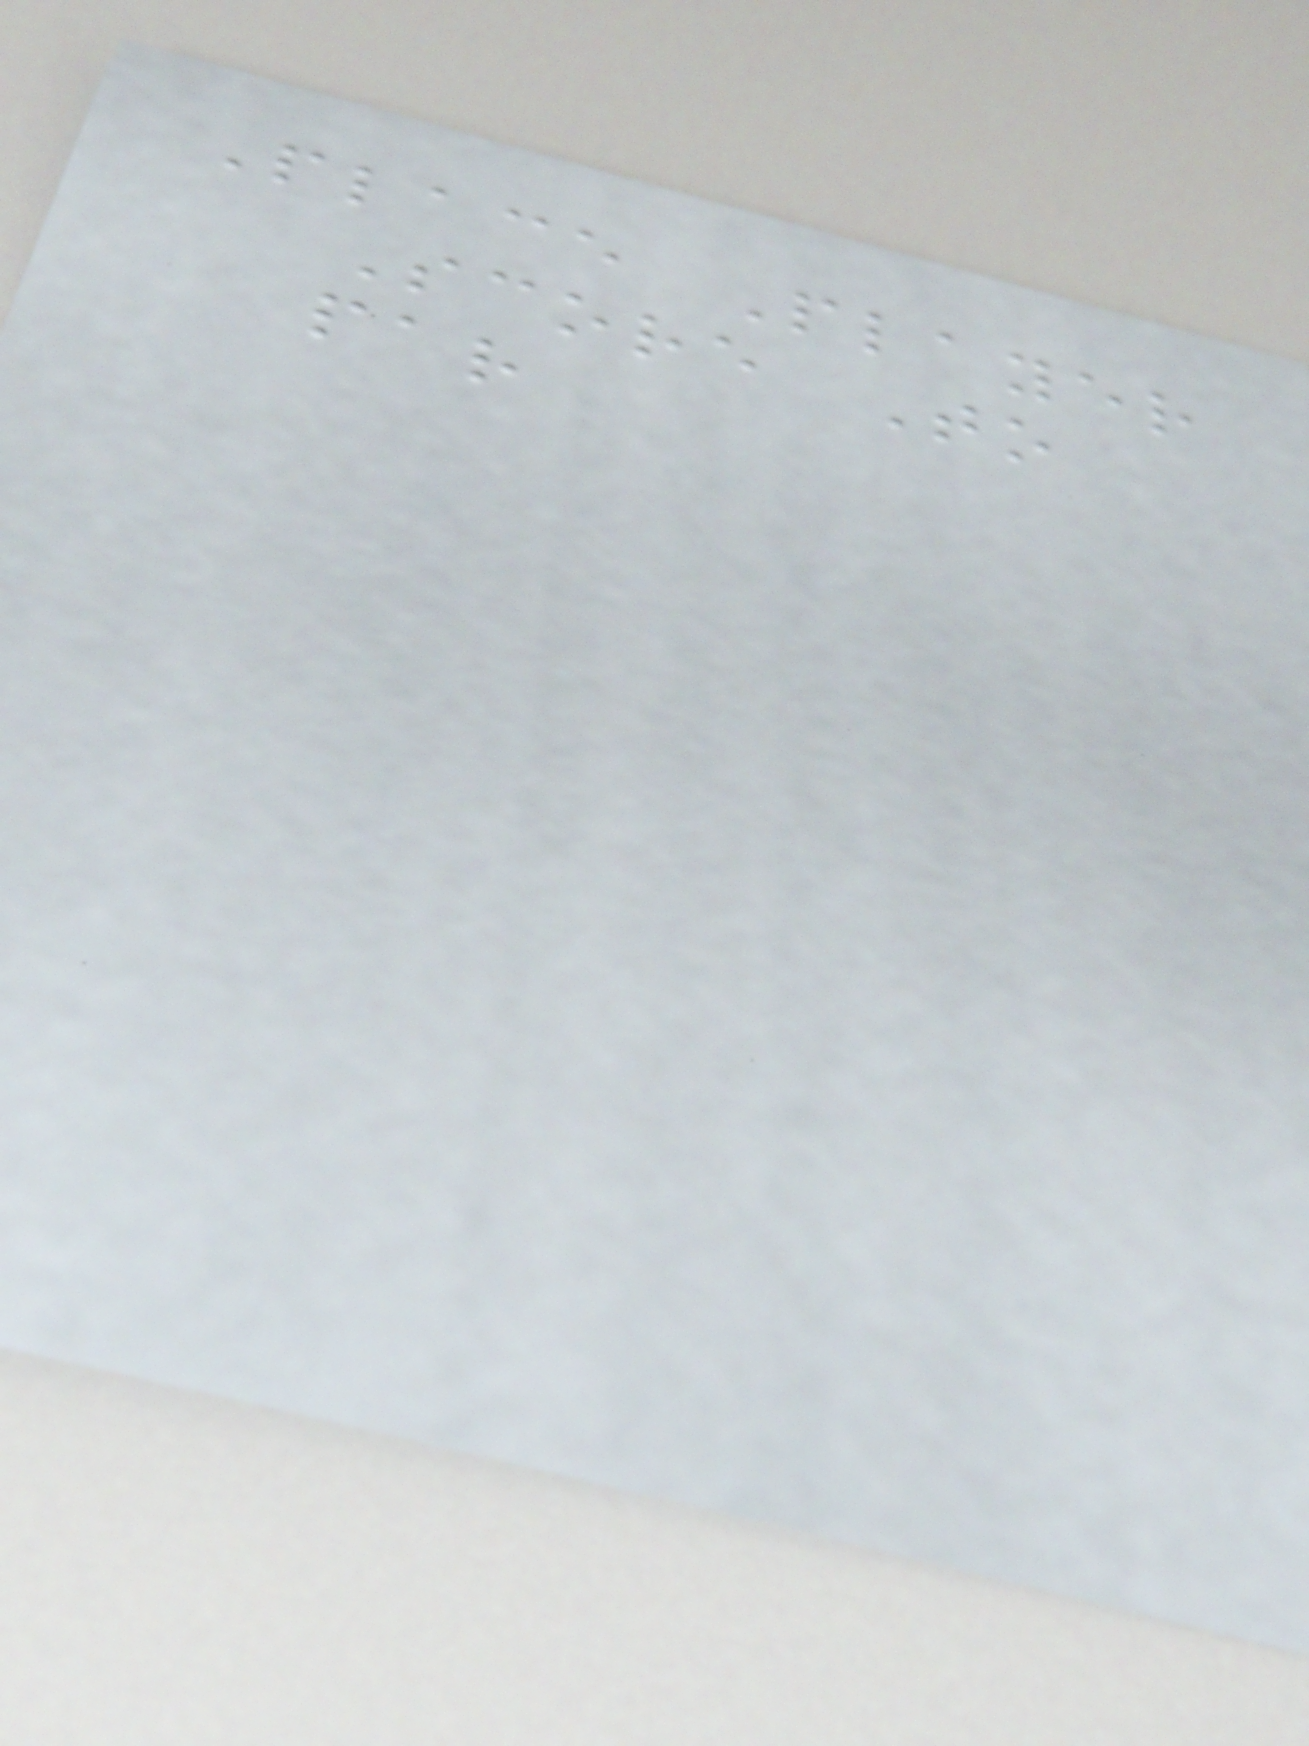Place Player
Score To
par
